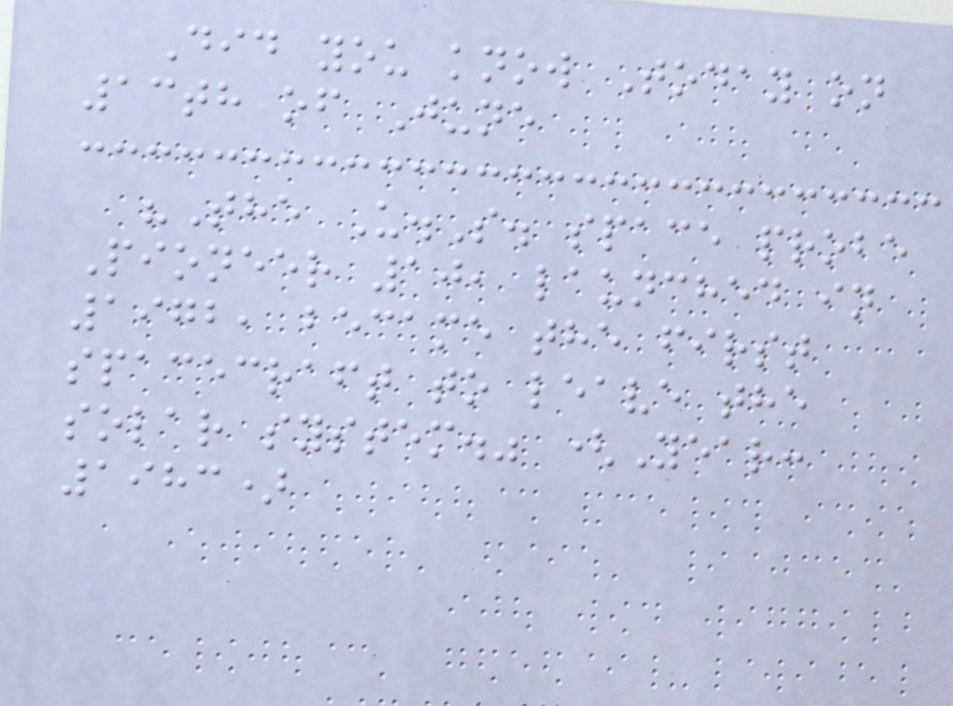Did you know Today on
13th of June
"The U.S. space probe
Pioneer 10, launched in
1972, became the first
spacecraft to leave the
solar system." (Year:
1983)
